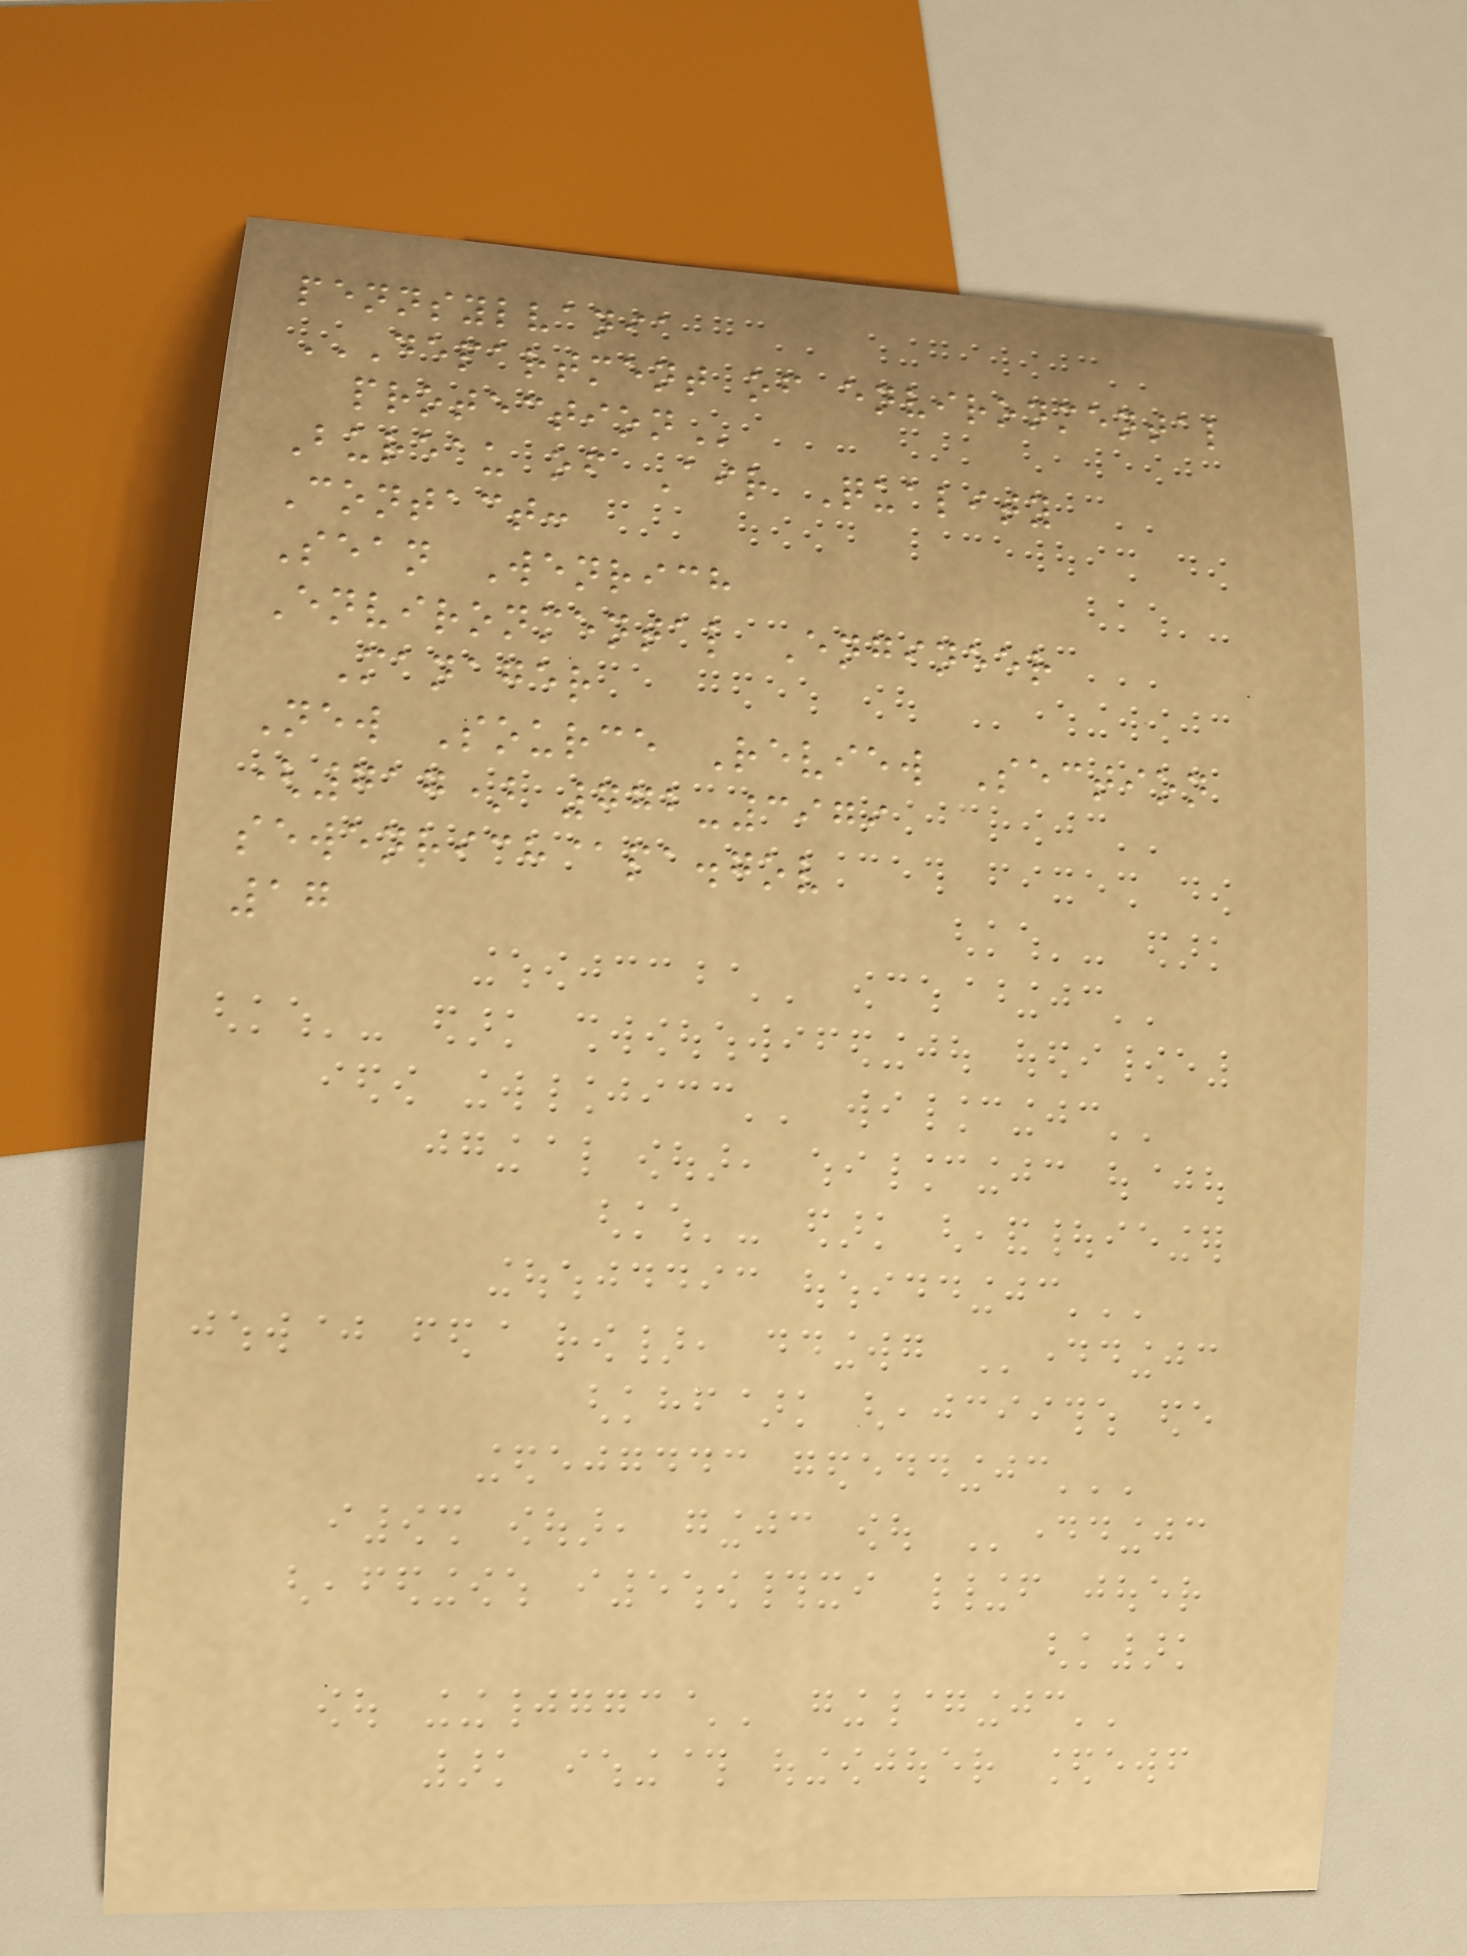pennsylvania
DEPARTMENT OF ENVIRONMENTAL
PROTECTION
Bureau of Air Quality
Contact:
Sean Wenrich
Environmental Engineer
Manager
New Source Review Section
(717) 772-3979
sewenrich@pa.gov
17
